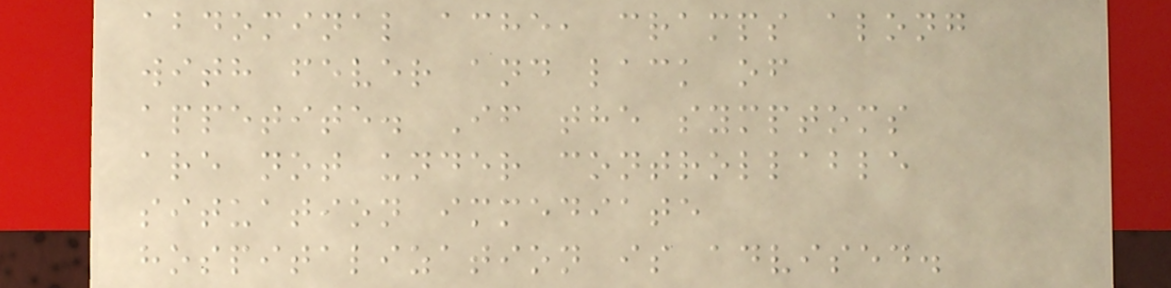abdominal ache, cramps along
with fever and lack of
appetite. If the symptoms
are not under controllable
situation immediate
hospitalization is advised.
